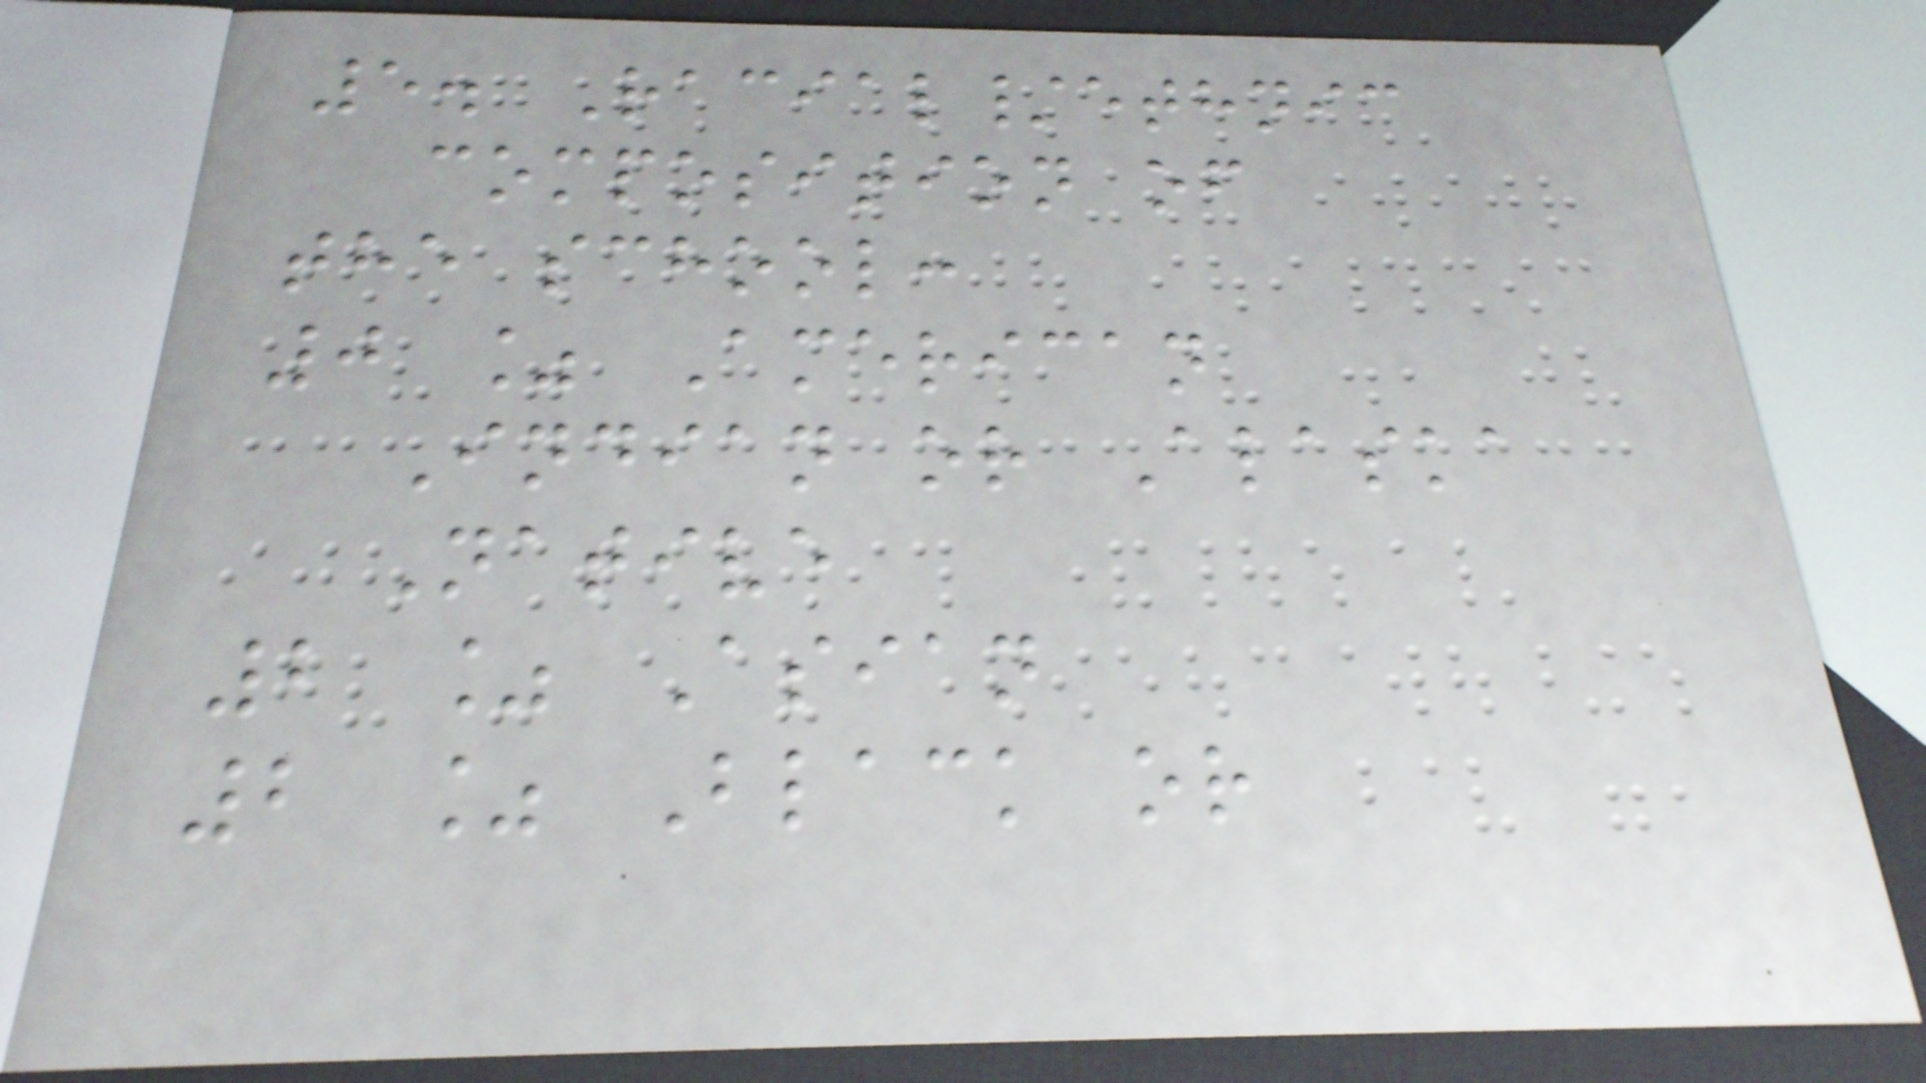5. Racial/ethnic
composition of
the school:
0 % American
Indian or Alaska
Native
2 % Asian
2 % Black or
